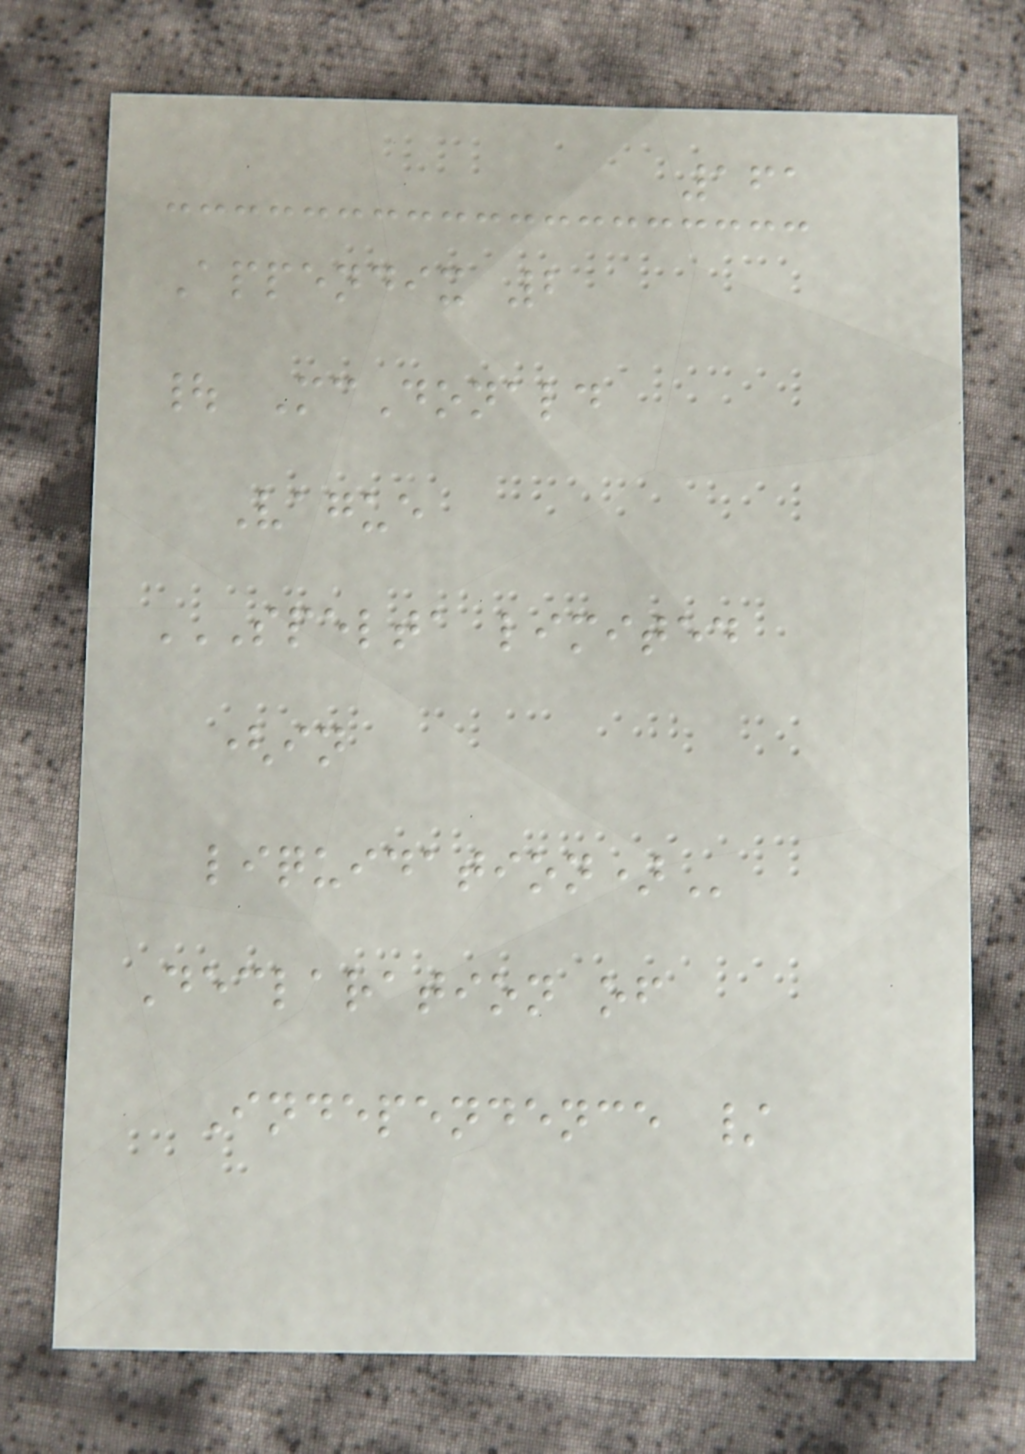161
Appendix 2
| McDonald
Vague
SPELTA LIMITED
(IN
LIQUIDATION)
Declaration of
Independence /
